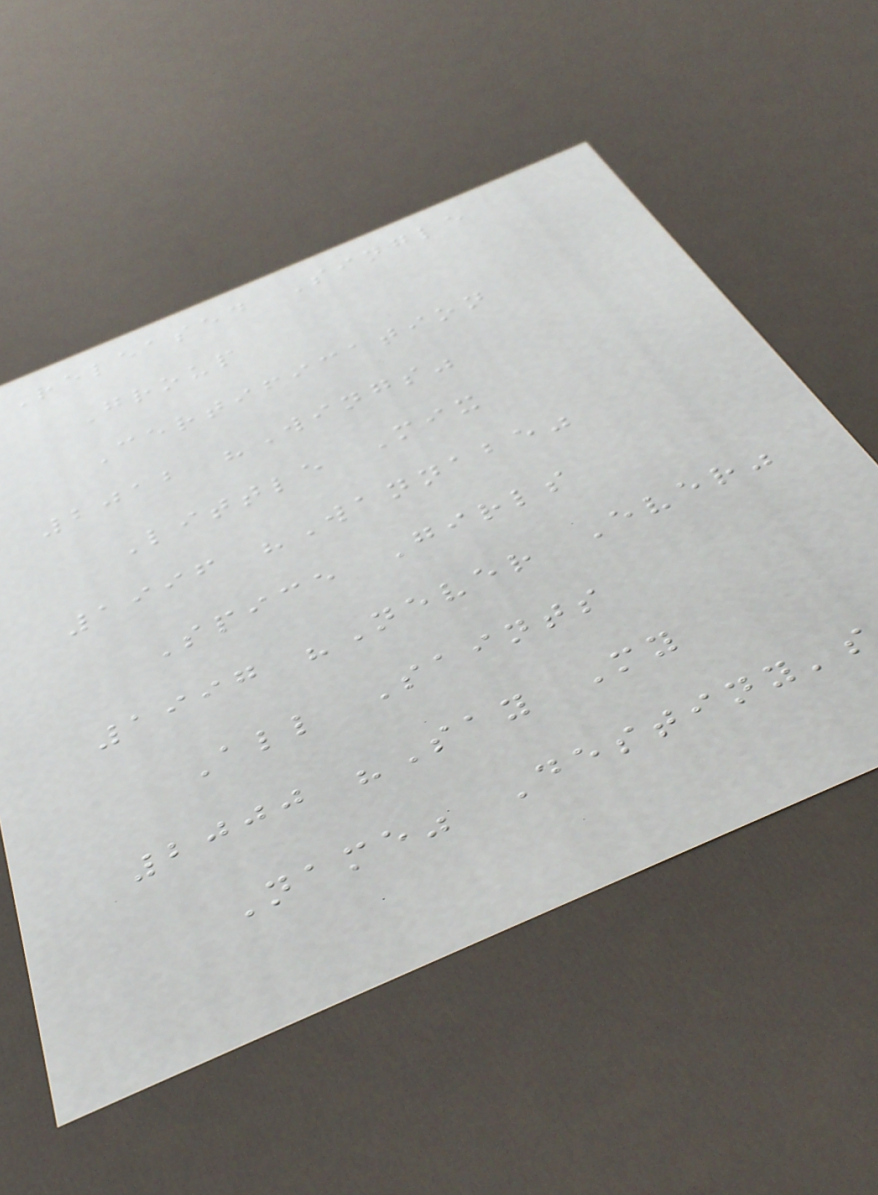Released Single
Group
Certification
2012 "Wings"
Little Mix
1996 "Wannabe"
Spice Girls
1997 "Never Ever"
All Saints
2000 "Say My
Name" Destiny's
